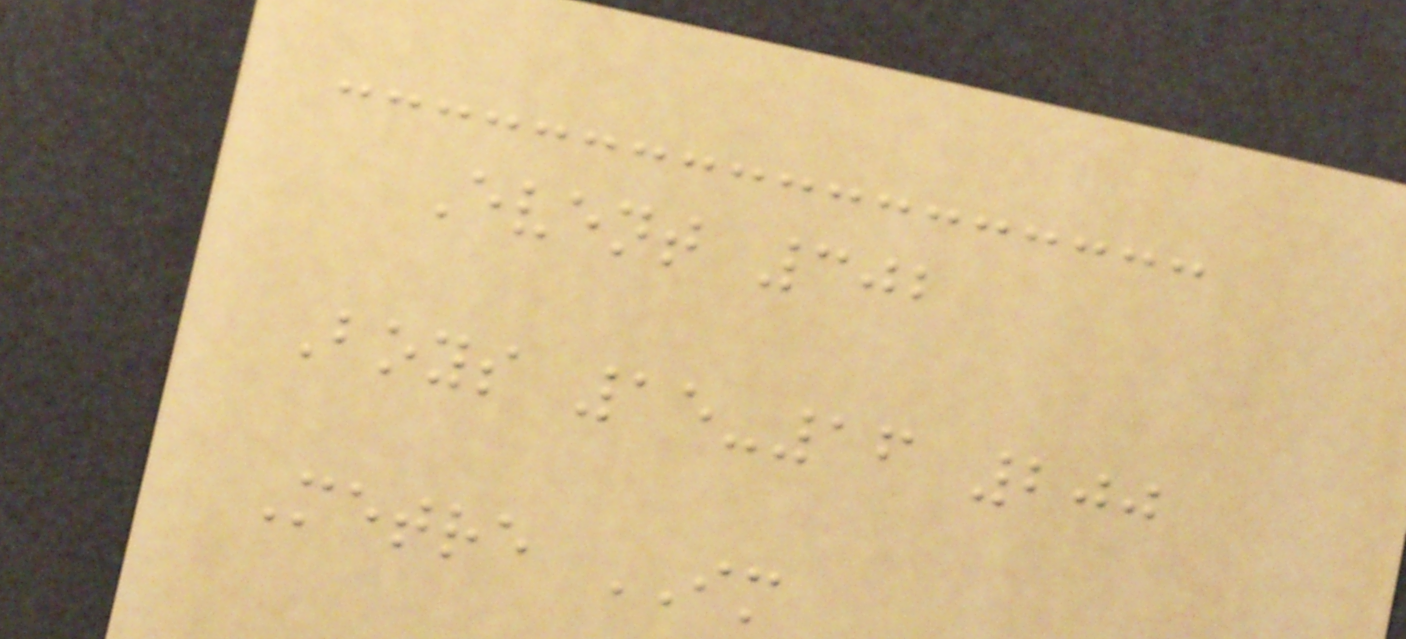Event 302
Boys 15-16 200
Metre IM
